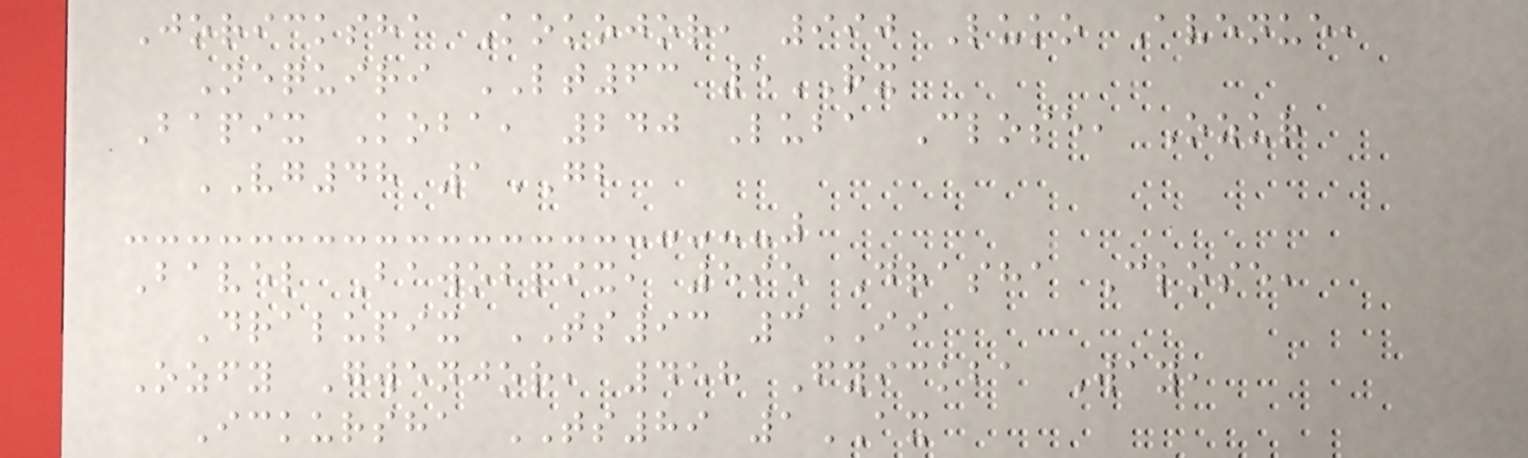Joricksha Kokojor, 990 Luko Avenue,
Nequiri LT63 5RX
Bapix Koba, 240 Luba Close, Ozur
VG48 1GB
Bavel Bawobpix, 595 Drasha Close,
Dralupix TS93 3II
Ozfy Gwenjor, 458 Fyickba Way,
Ickursha TS89 1AX
